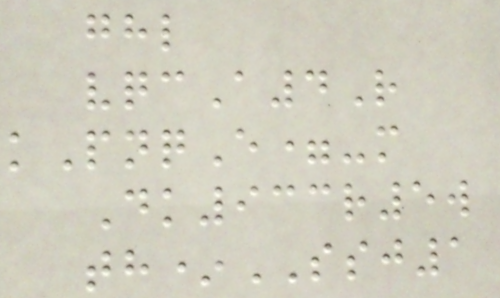ghl
vqcA4R
kPnqE=-m
Dk933r5w
th*SSJ1
